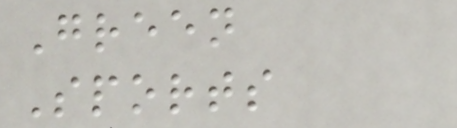Green
Sports
